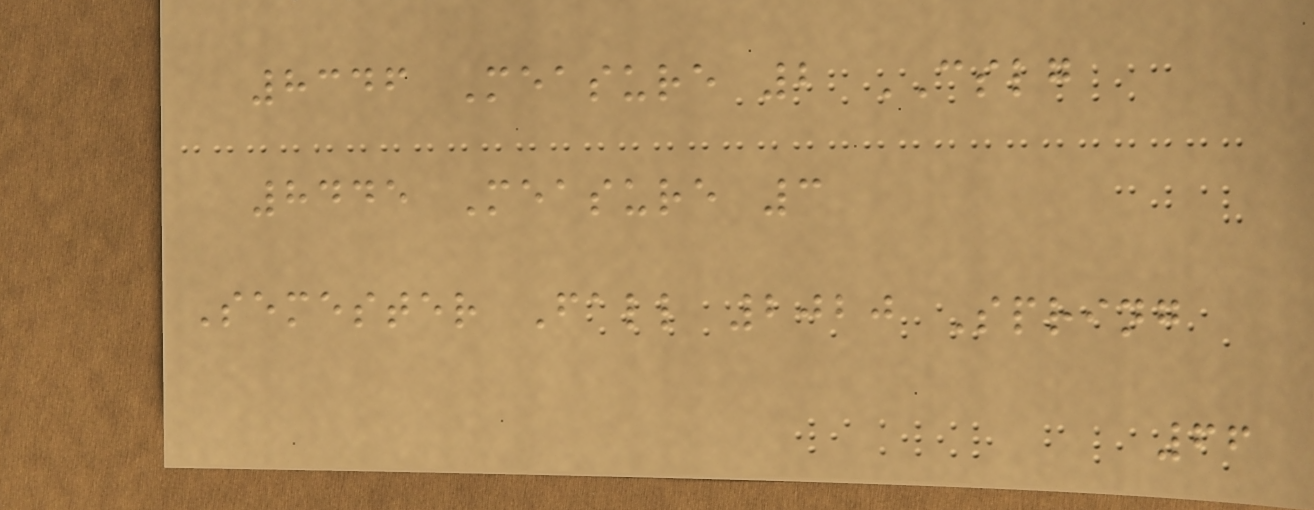8346 Measure 2 CSLG
8445 Measure 3
Semester Fall 2020 Spring
66
